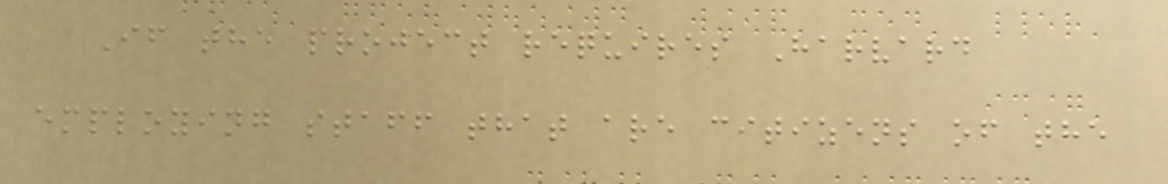If the project requires Harvard
employing staff that are citizens of the
